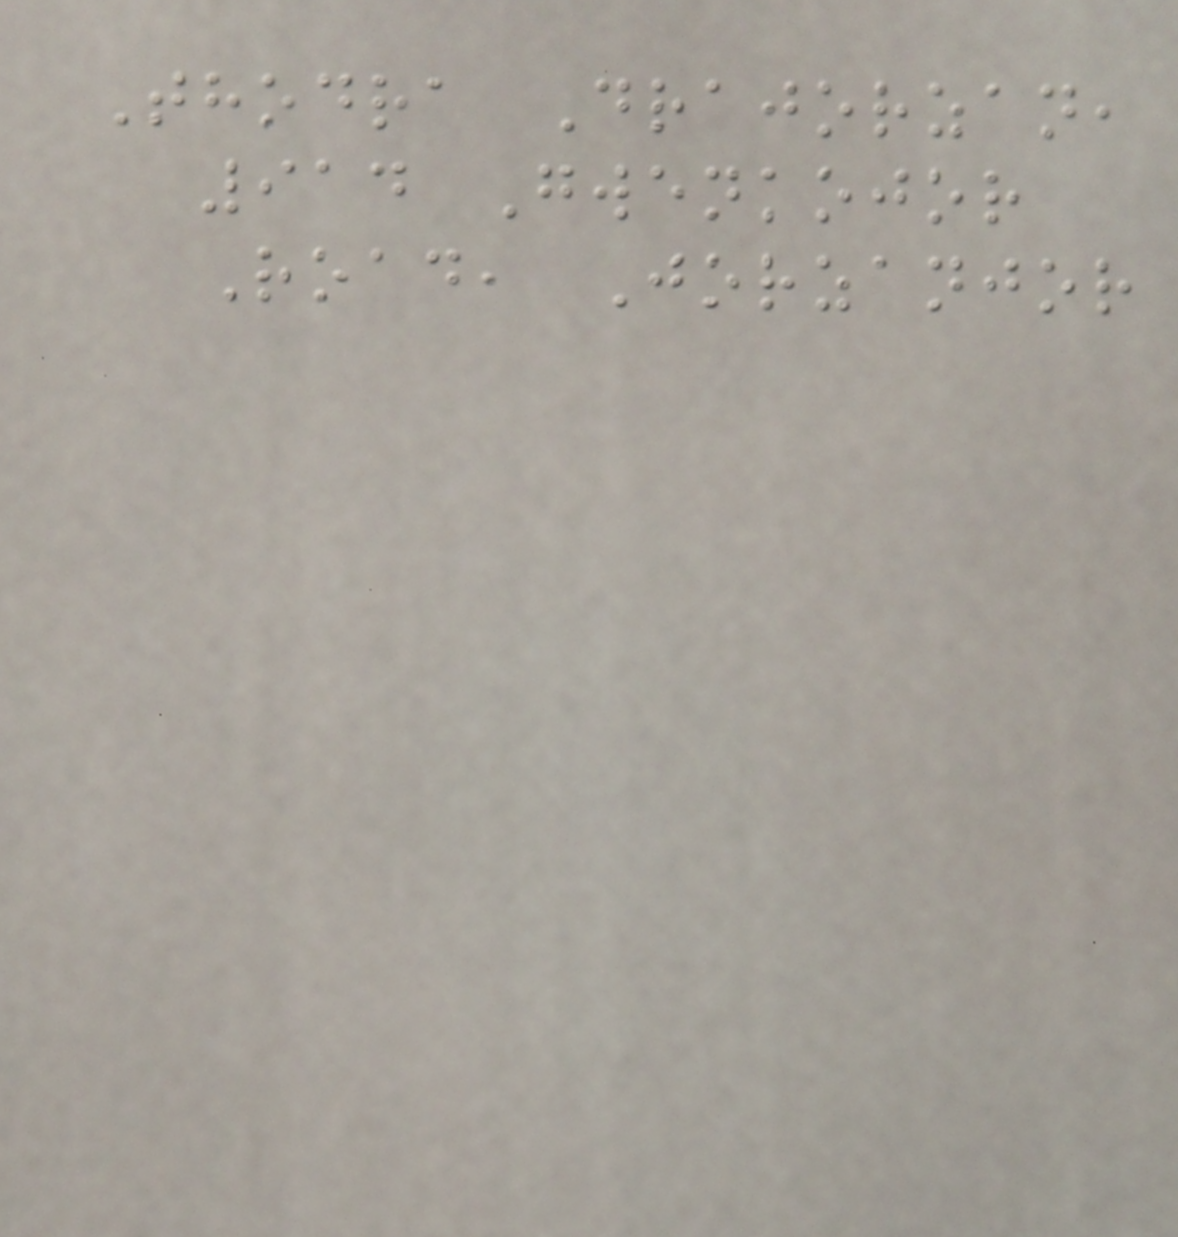Thodra Drajorzan,
914 Gwenkojor
Road, Jorzanjor
